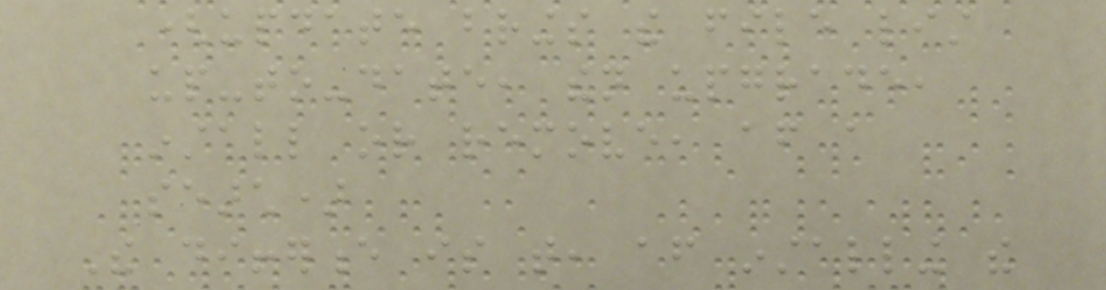(update brings the file list
up-to-date, then upgrade,
install or remove, after a
search)
The difference is that, after installing the
